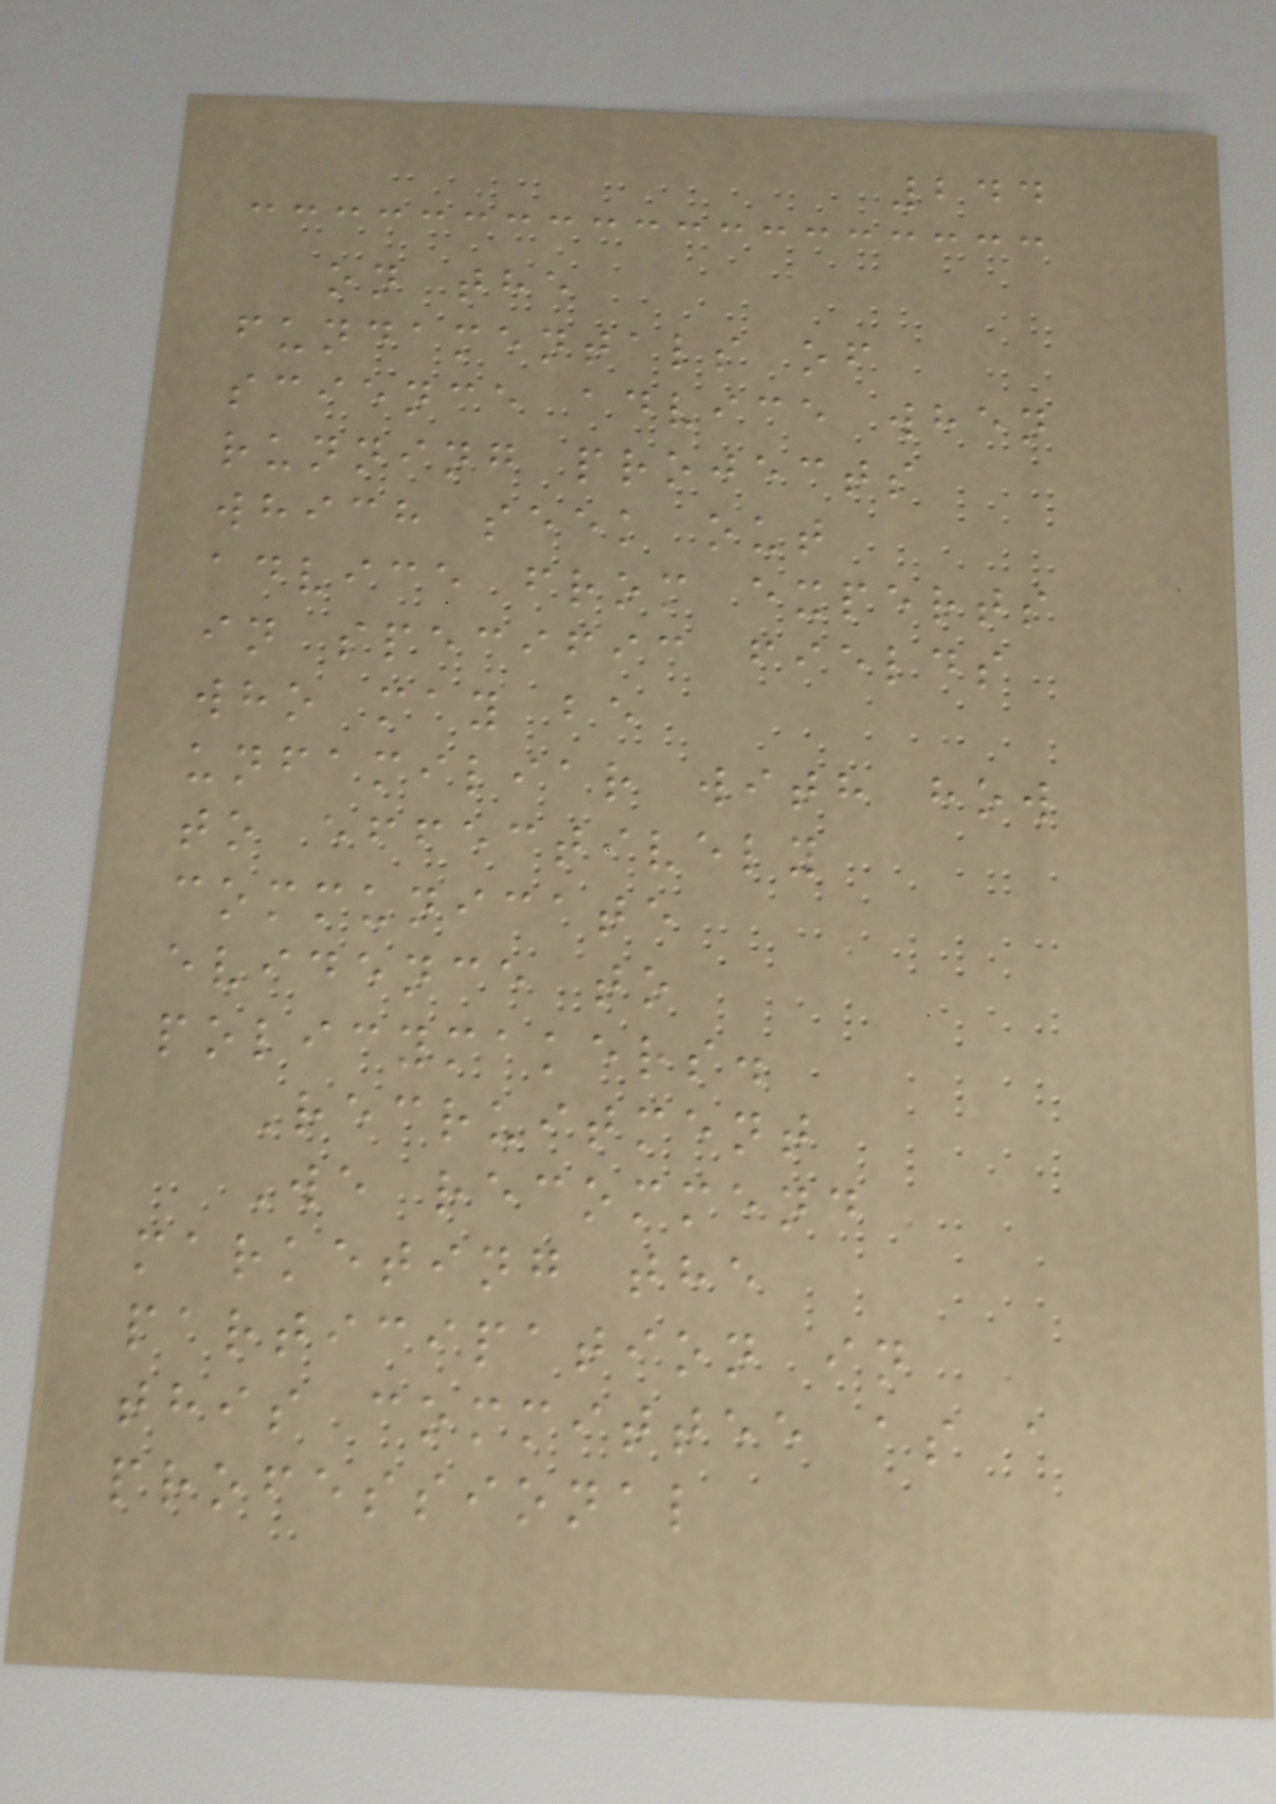244
on the
fundamentals of
science advice when
running projects
which seek out
advice from experts
in specific fields
who may be
unfamiliar with how
to effectively
communicate
evidence to
policymakers.
Recruitment
We recommend
marketing the
participation in
this committee as a
professional
